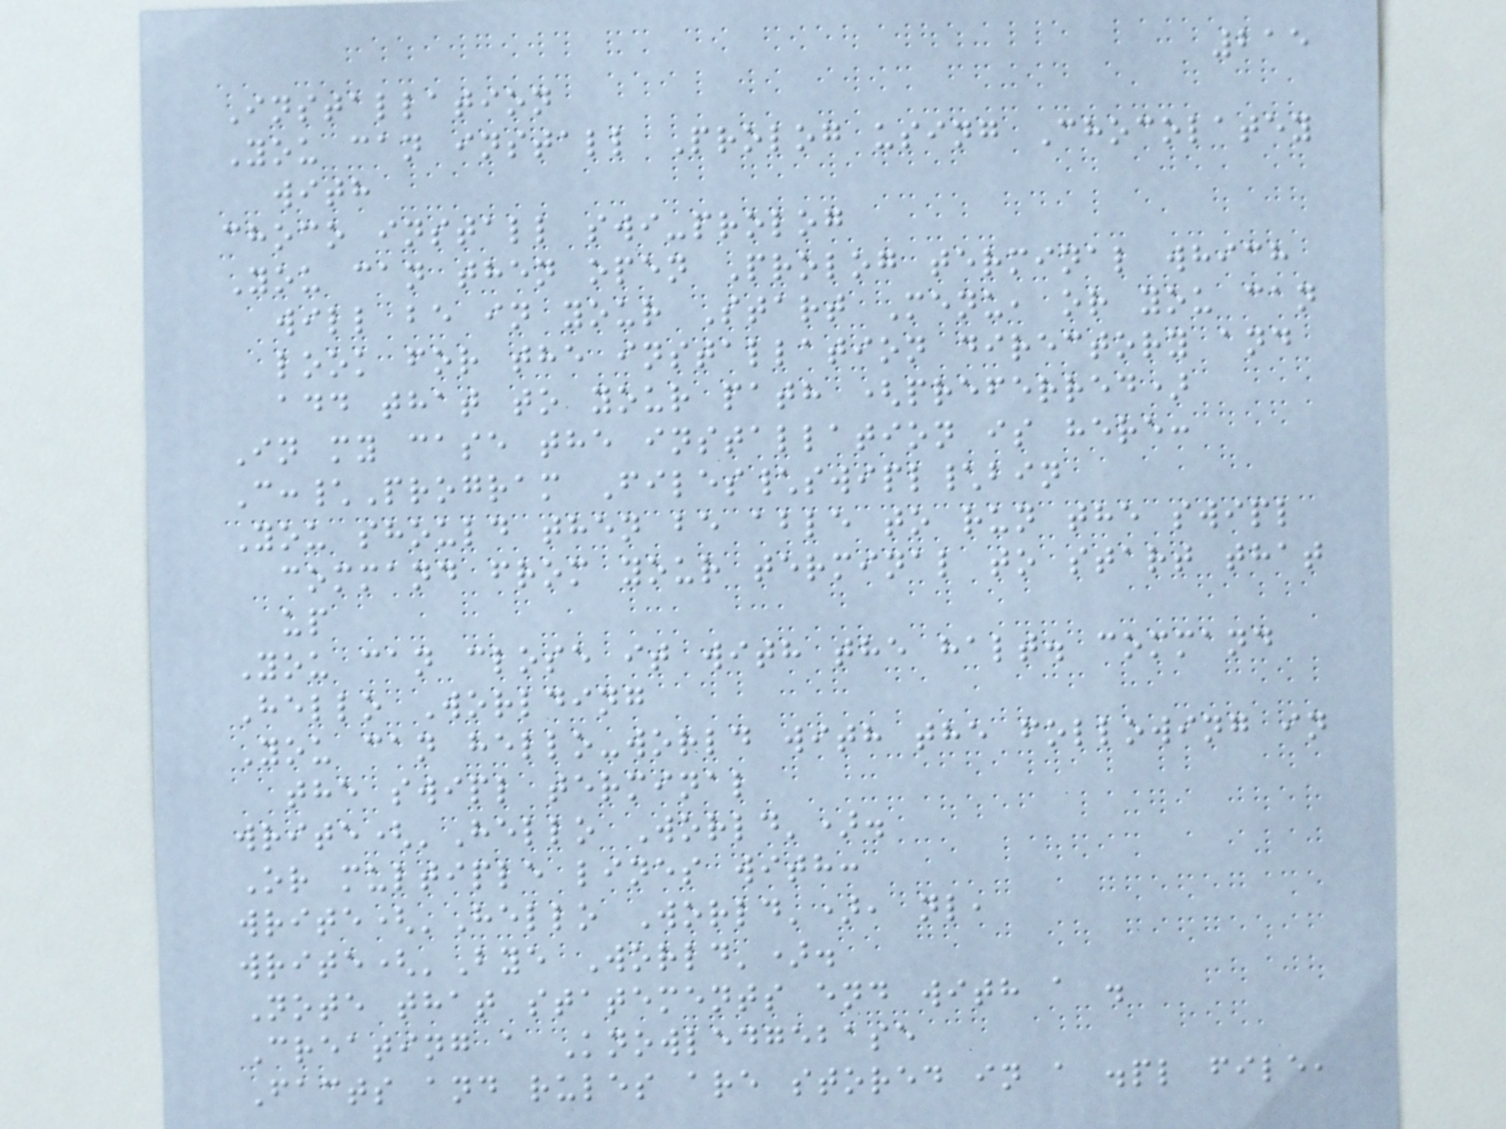215
Installation
You can install Prolog using Chocolatey
with
choco install swi-prolog
You can then open Prolog terminal which
will be in your Start Menu, or you can
look for the installation directory and
add that to your path (preferred)
In my case the installation is here:
C:\Program Files\swipl\bin
You should then be able to run the swipl
command from your terminal to start that
up
You can close it with the halt. command
Hello Worlding
You can hello-world with the following in
the swipl terminal
write('Hello World').
Or multiple lines with:
write('Hello World'), nl,
write('Bye World').
Note that statements end with a .
Creating a Knowledgebase
Facts and rules are stored in a .pl file,
